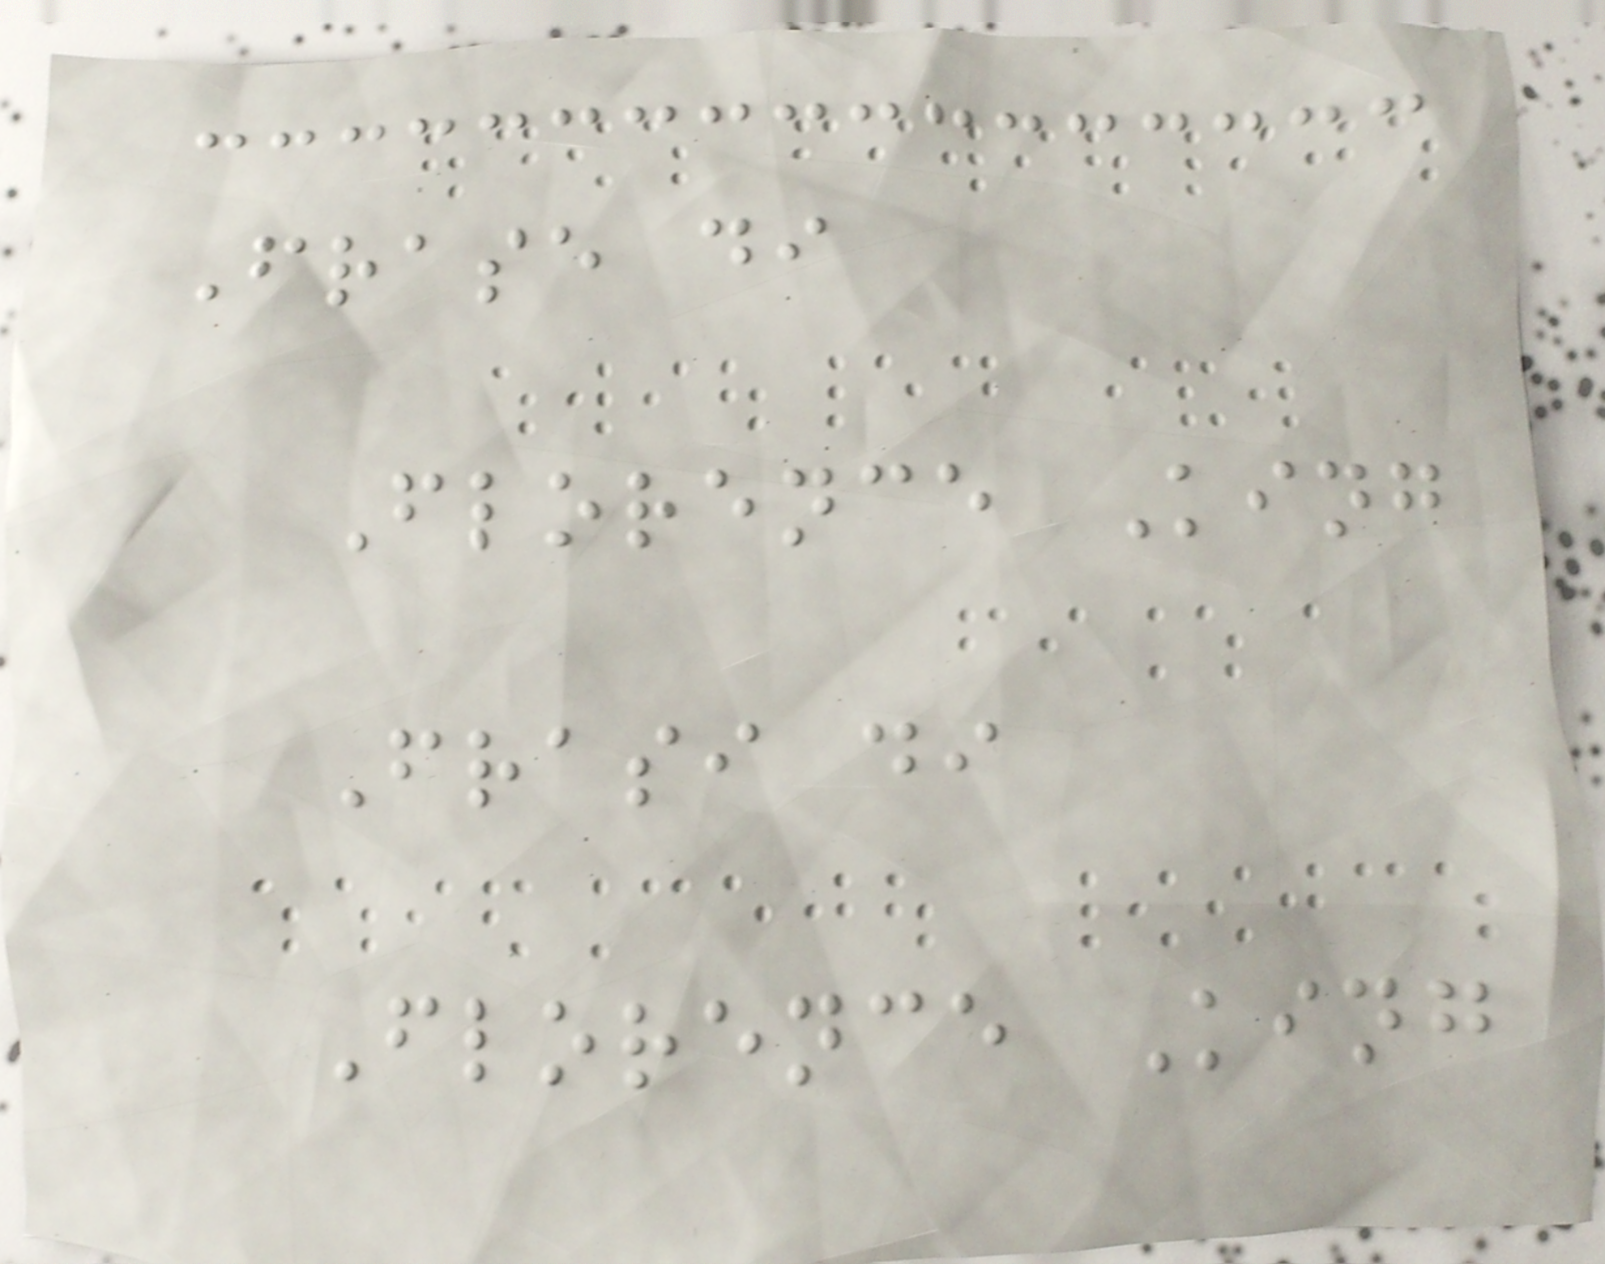Frase di
Florence King
Frasi di
Florence King
